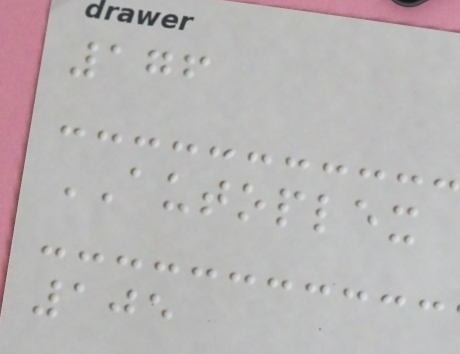176
AUTOPLEX
105
